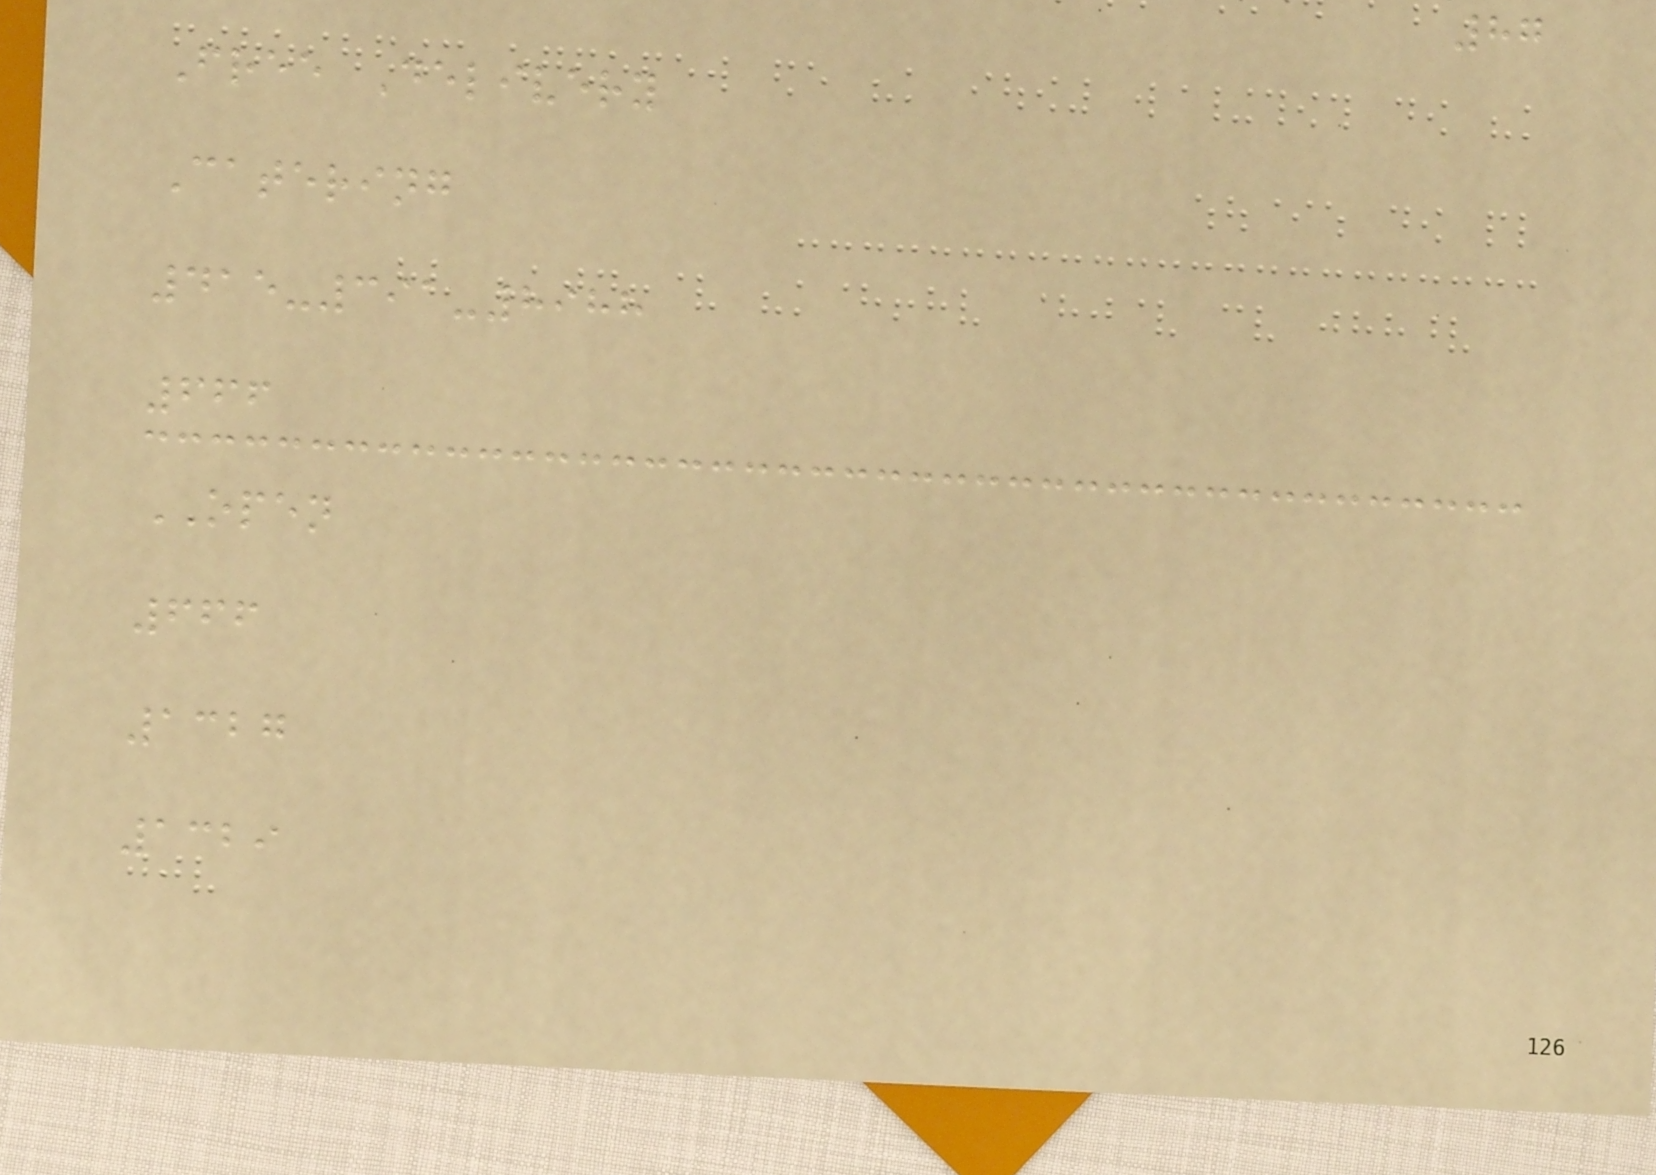87
Free Delivery
Catering
415-391-8988
666
OPEN
666
1327
1329
